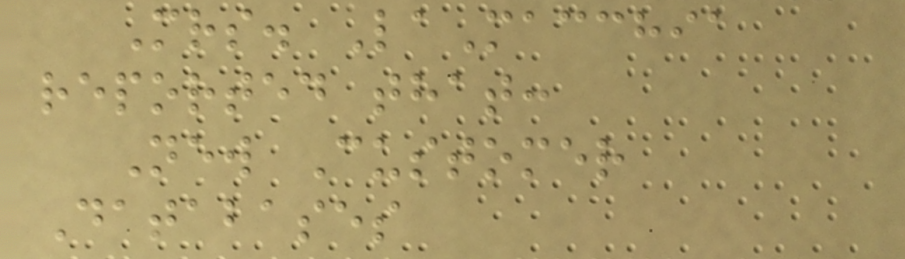Mrs. LaMacchia
reported that:
New Customer
Databases
